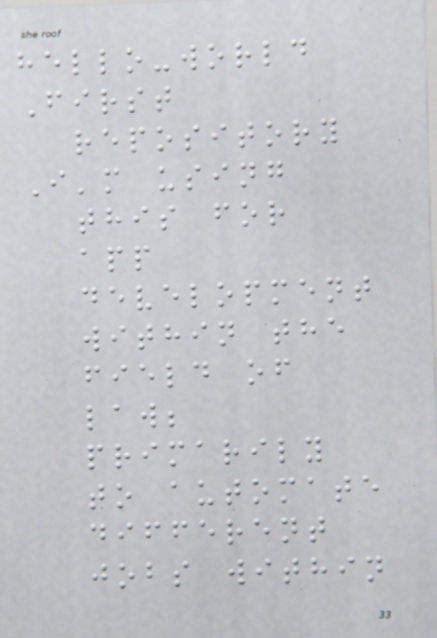hello-world
First
repository
I'm using
this for
app
development
within the
field of
law;
primarily
to automate
different
jobs within
